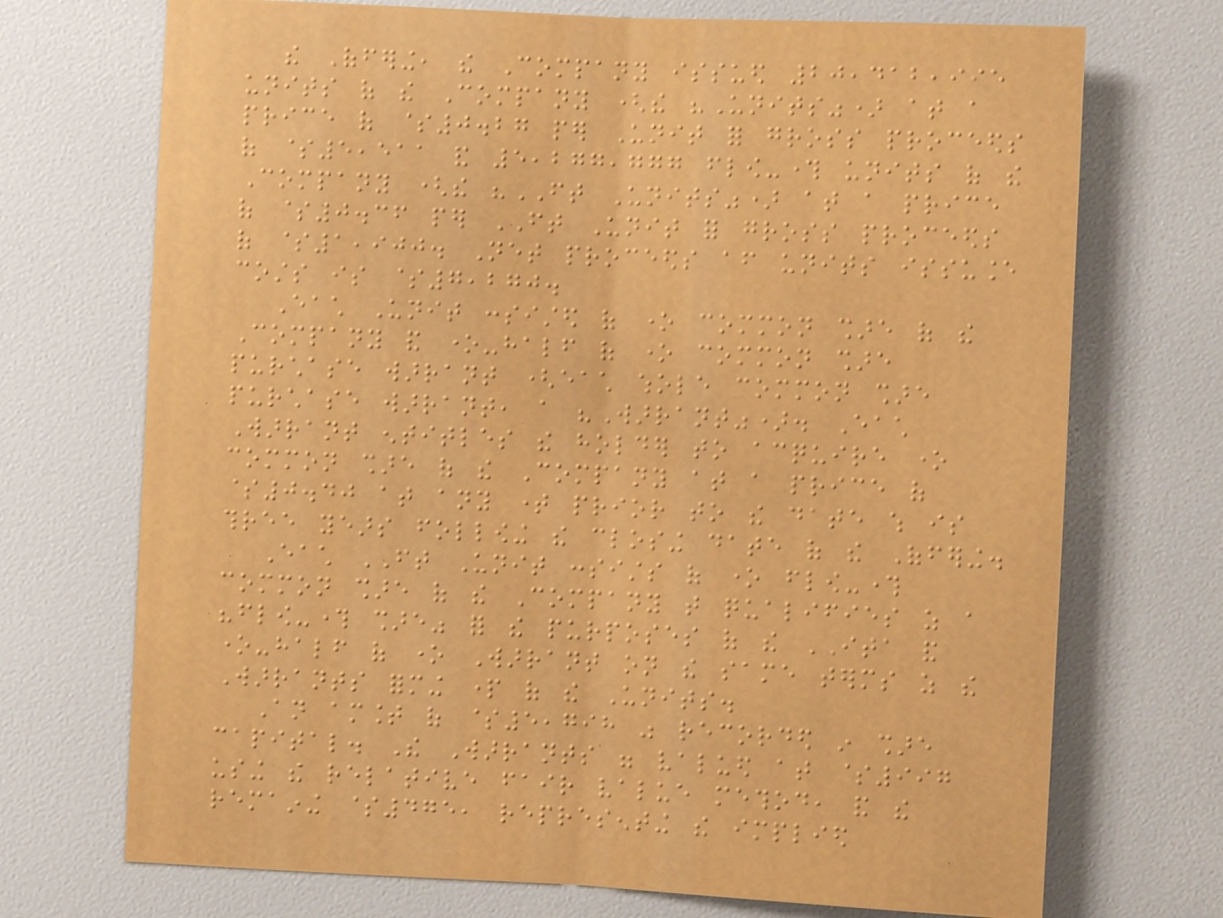the Offering, the Company issued 20,412,995
units of the Company (the "Units") at a
price of $0.27 per Unit for gross proceeds
of $5,511 and 5,277,777 flow-through units of the
Company (the "FT Units") at a price
of $0.36 per FT Unit for gross proceeds
of $1,900. Net proceeds after units issuance
costs is $7,270.
Each Unit consisted of one common share of the
Company and one-half of one common share
purchase warrant (each whole common share
purchase warrant, a "Warrant"). Each
Warrant entitles the holder to acquire one
common share of the Company at a price of
$0.40 at any time prior to the date which is
three years following the closing date of the Offering.
Each FT Unit consists of one flow-through
common share of the Company that qualifies as a
"flow-through share" for the purposes of the ITA and
one-half of one Warrant on the same terms as the
Warrants forming part of the Units.
An amount of $5,798 was recorded in share
capital. The Warrants were valued at $997
using the relative fair value method, and the
remaining $475, representing the implied
